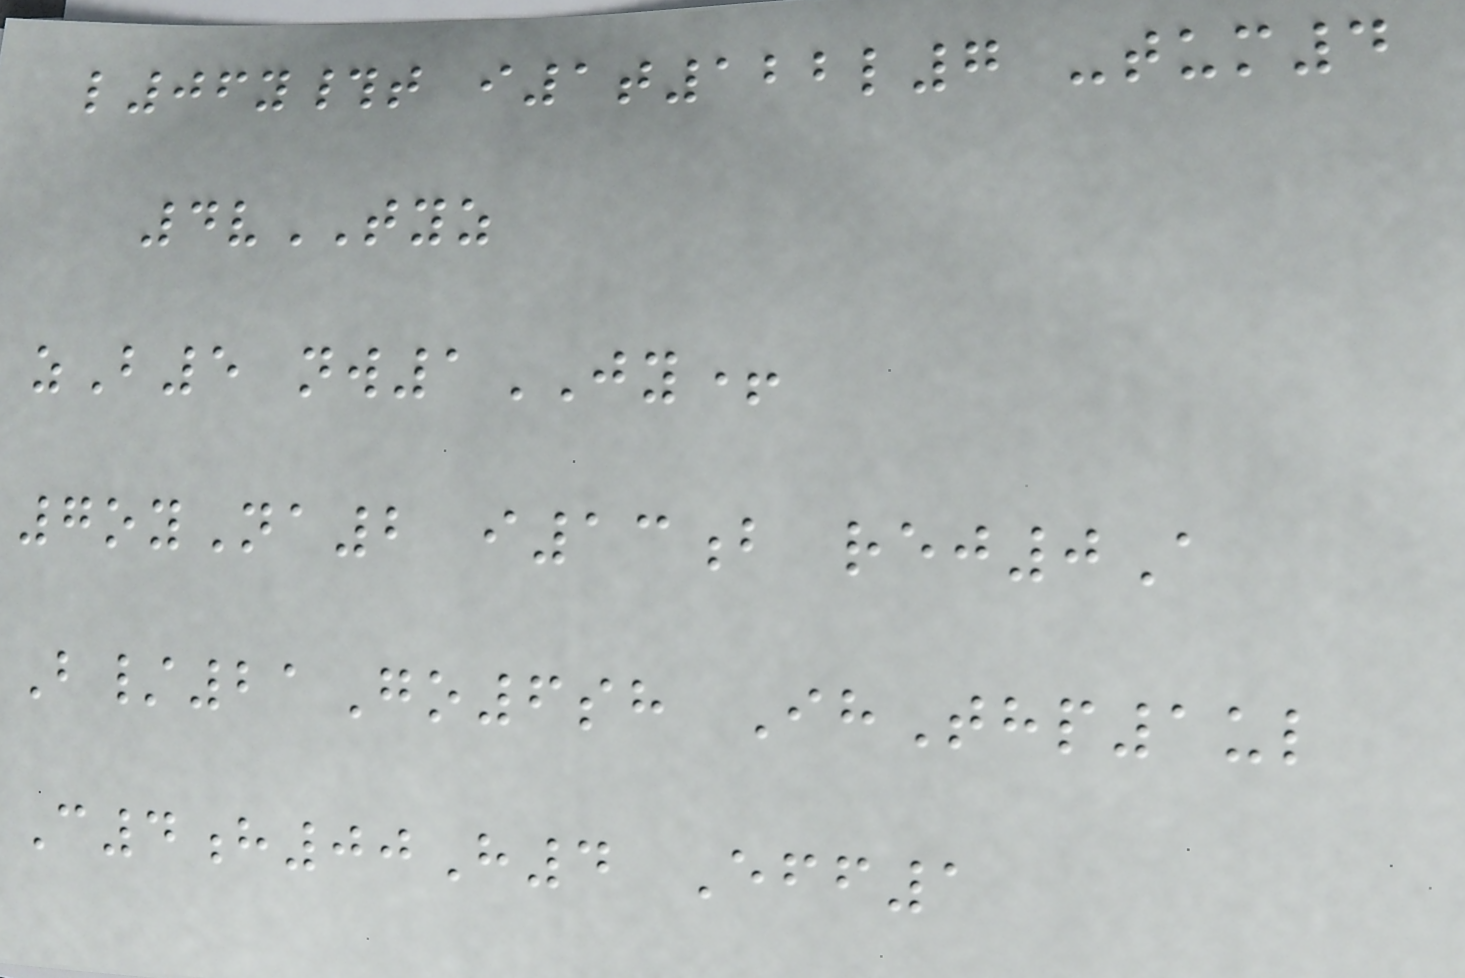l06y#t i1t122l7 -tum4
4vTYZ
zB5 nw1JY+
7oyNa2 i13b rej0A
B/21Go6sh IhThp1ul
C4h00H4 Eff1
